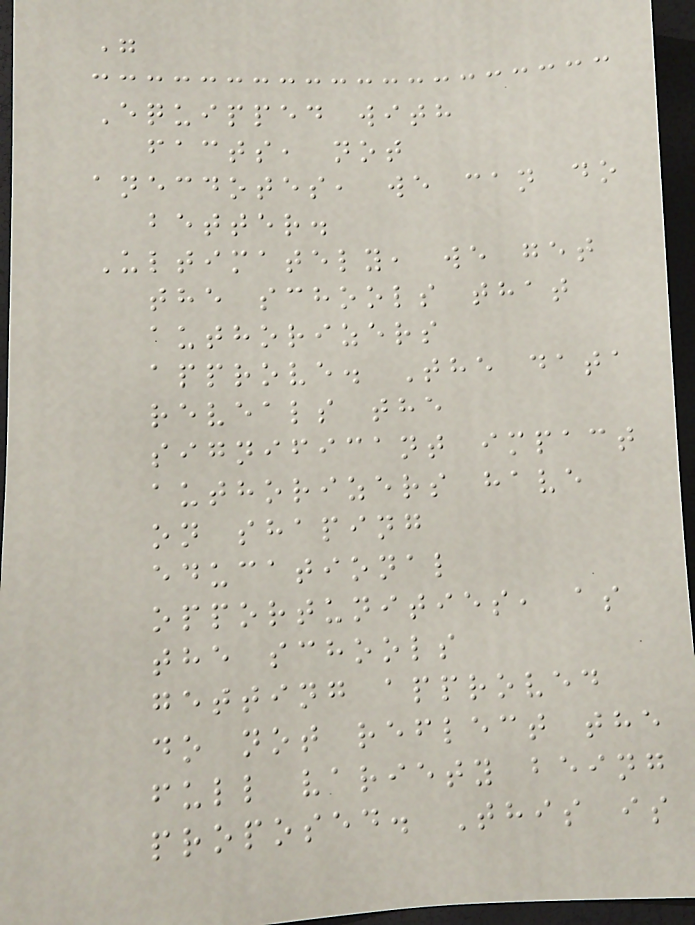"
Equipped with
facts, not
anecdotes, we can do
better.
Ultimately, we get
the schools that
authorizers
approve. The data
reveals the
significant impact
authorizers have
on shaping
educational
opportunities, as
the schools
getting approved
do not reflect the
full variety being
proposed. This is
